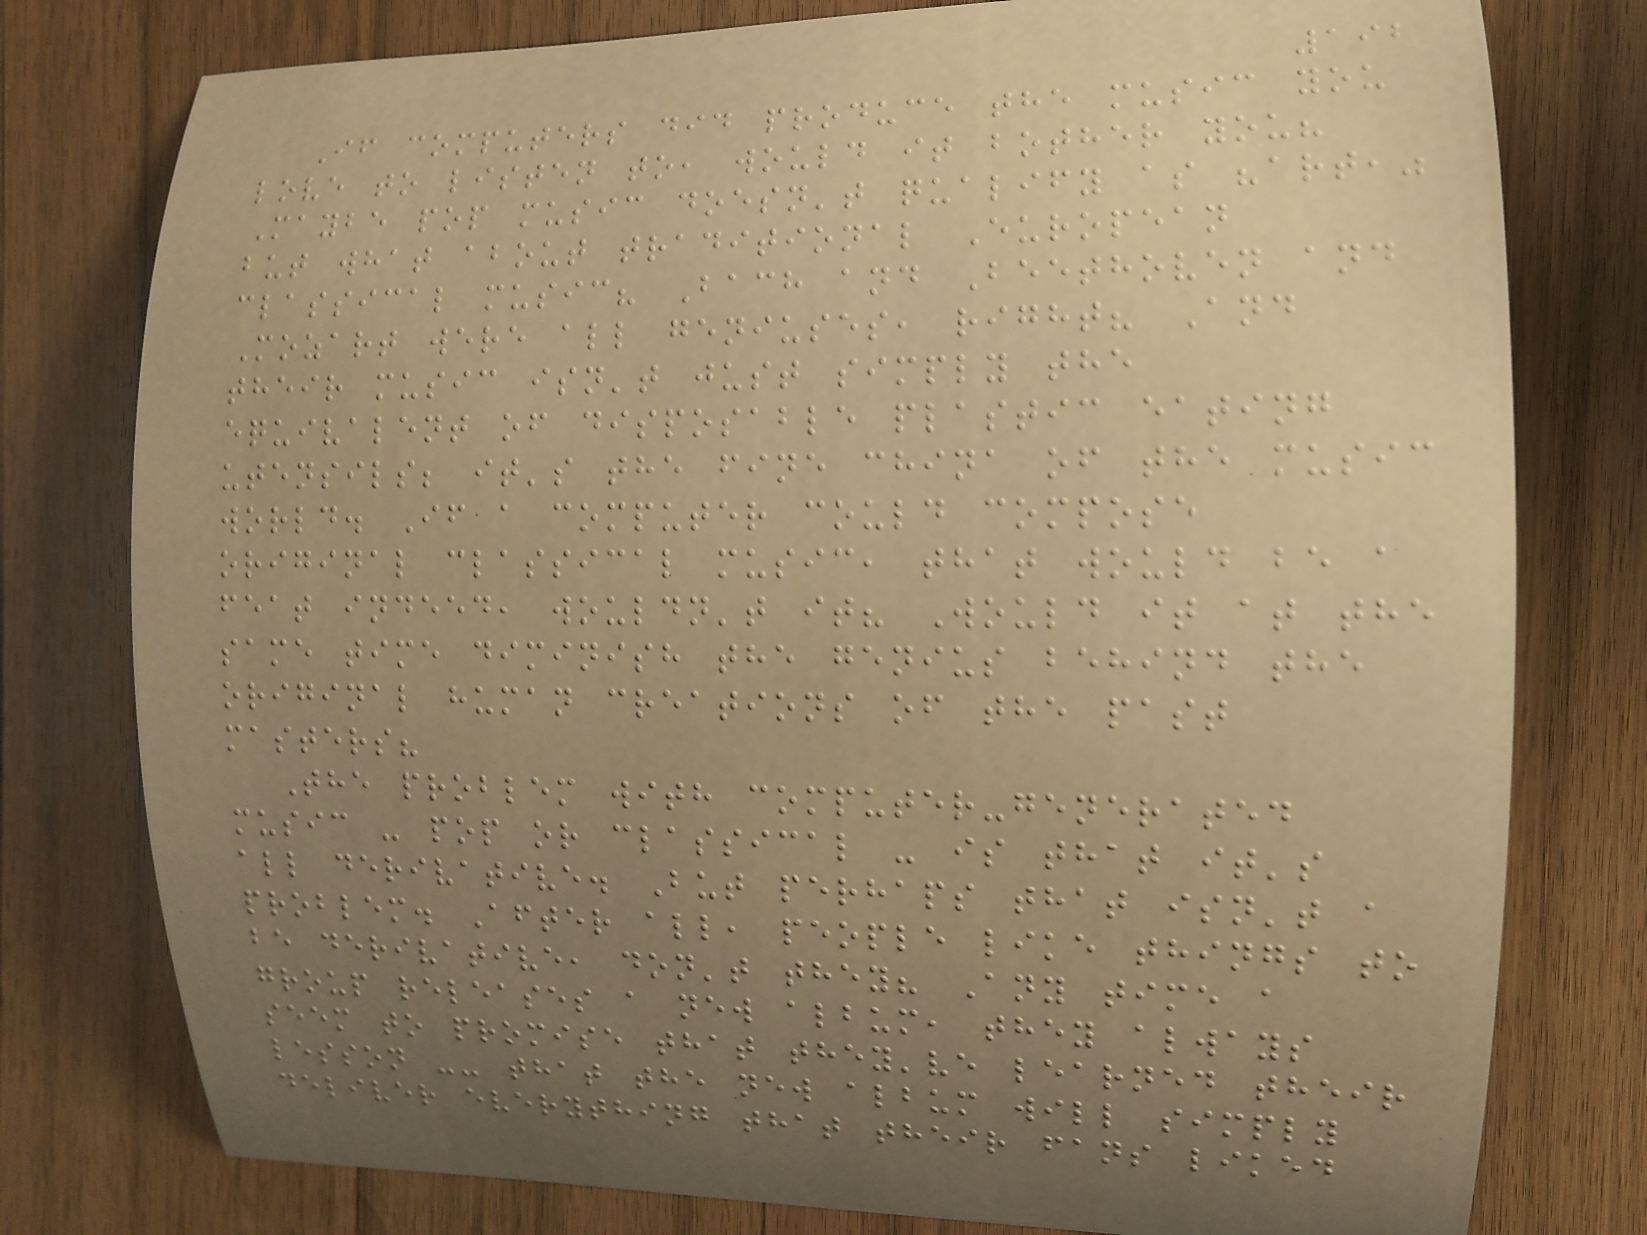192
If computers did produce the music you
love to listen to, would it bother you?
Maybe pop music doesn't qualify as "art,"
but what about traditional European
classical music? Bach and Beethoven and
Mozart were all geniuses, right? And
their music isn't just simply the
equivalent of disposable plastic eating
utensils; it's the fine china of the music
world. If a computer could compose
original classical music, that would be a
feat indeed, wouldn't it? Would it at the
same time diminish the genius behind the
original human creations of the past
masters?
The problem with computer-generated
music - pop or classical - is that it's
all derivative. But perhaps that isn't a
problem. After all, people like things to
be derivative, don't they? Any time a
group releases a new album, they always
seem to promise that they've learned their
lesson -- that the new album will simply
deliver everything that their fans liked
